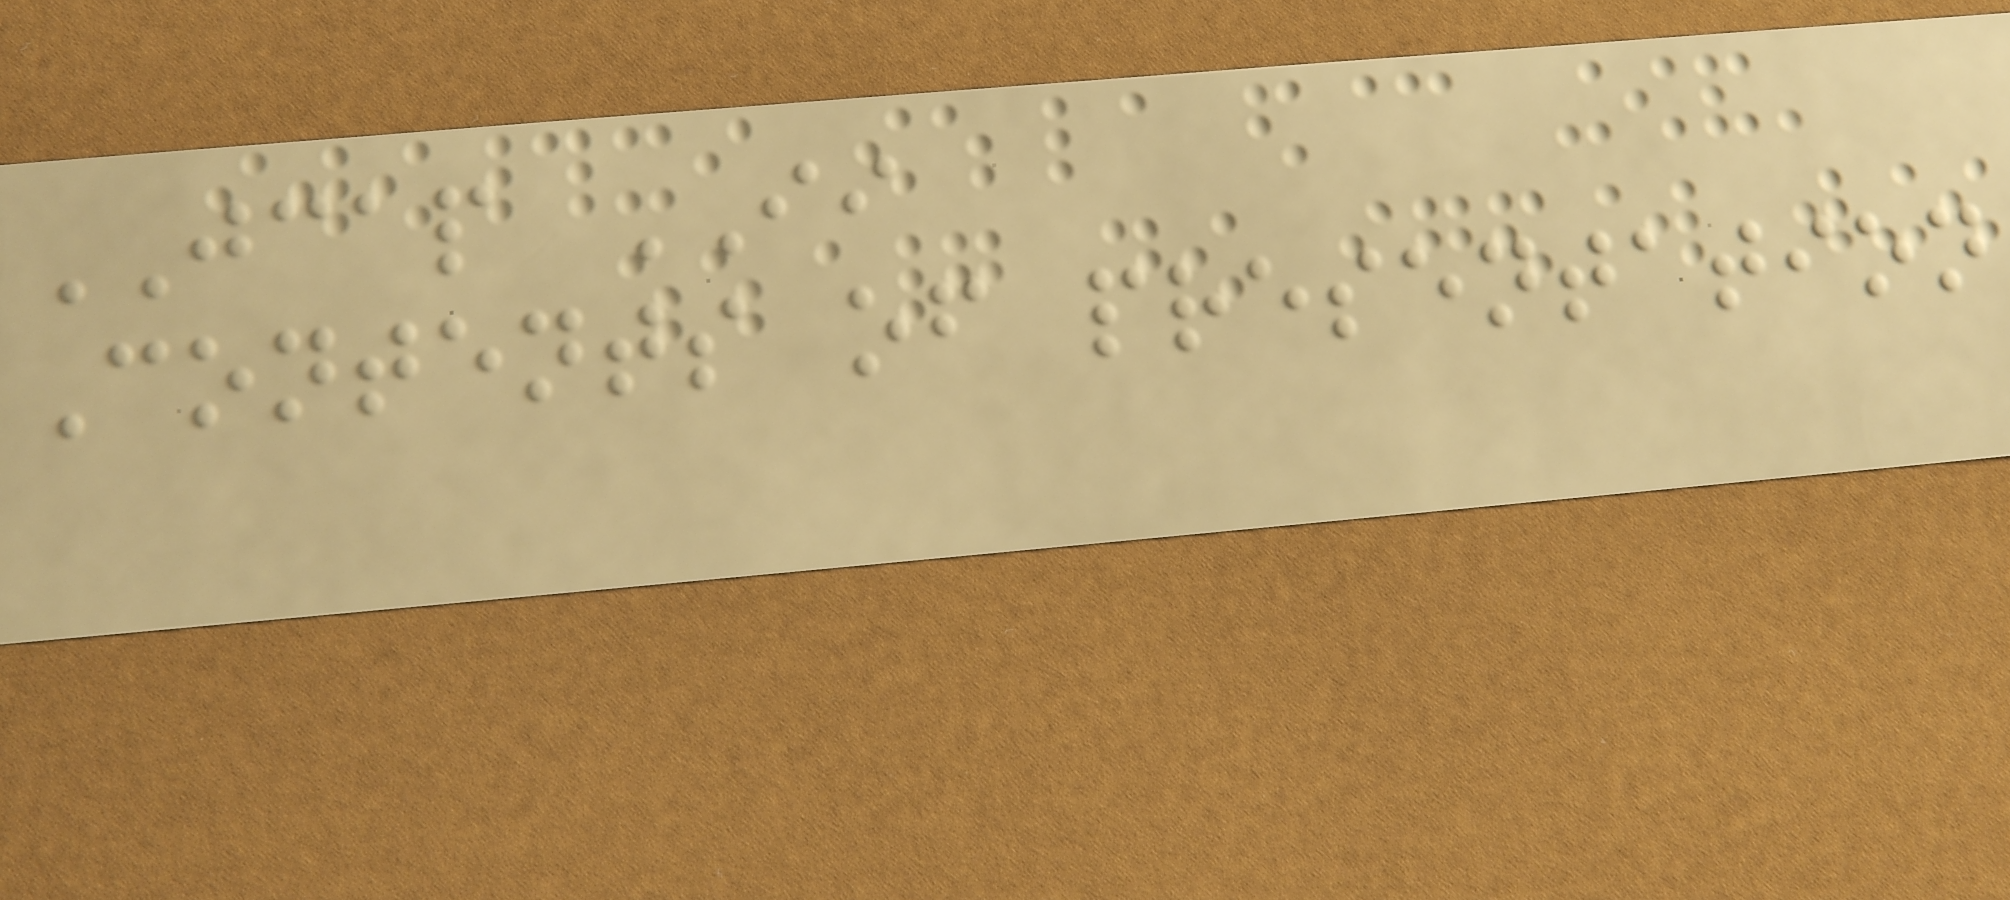JCAP II
Contents of presentation
